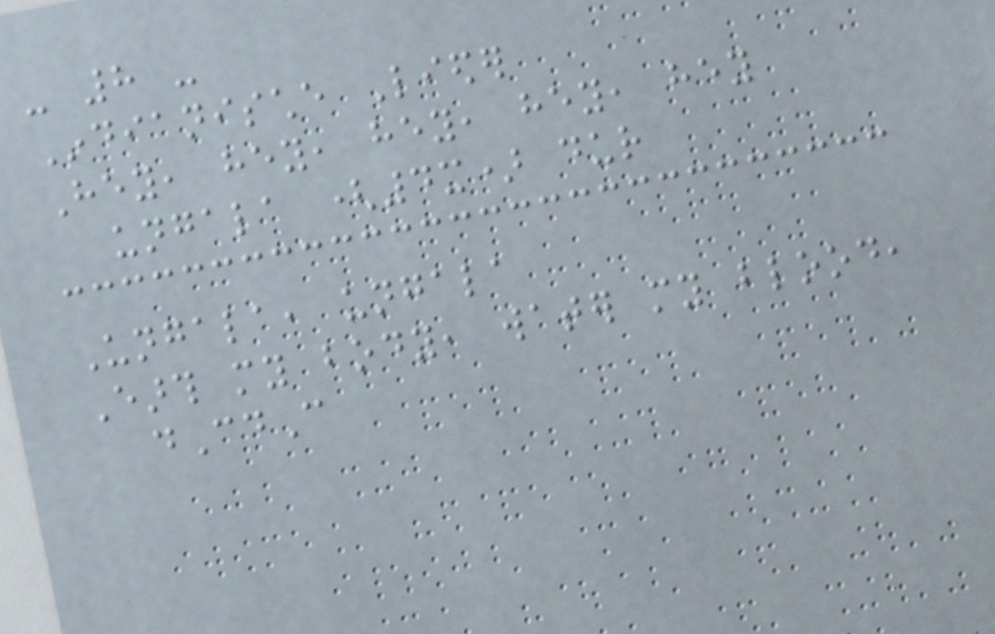- 8 -
Indianische Lieder
Hey, hey, hey, hey, hey
ungala (4x) dur
Ungala, ungala
Earth my body, water my blood,
dCdC
